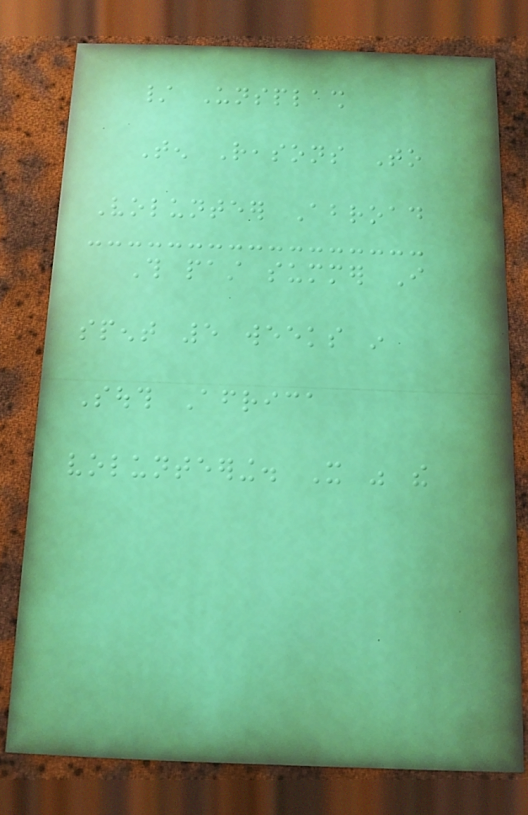/ Unsplash
Ten Reasons To
Volunteer Abroad
This past summer I
spent 5 weeks in
South Africa
volunteering. It was the
